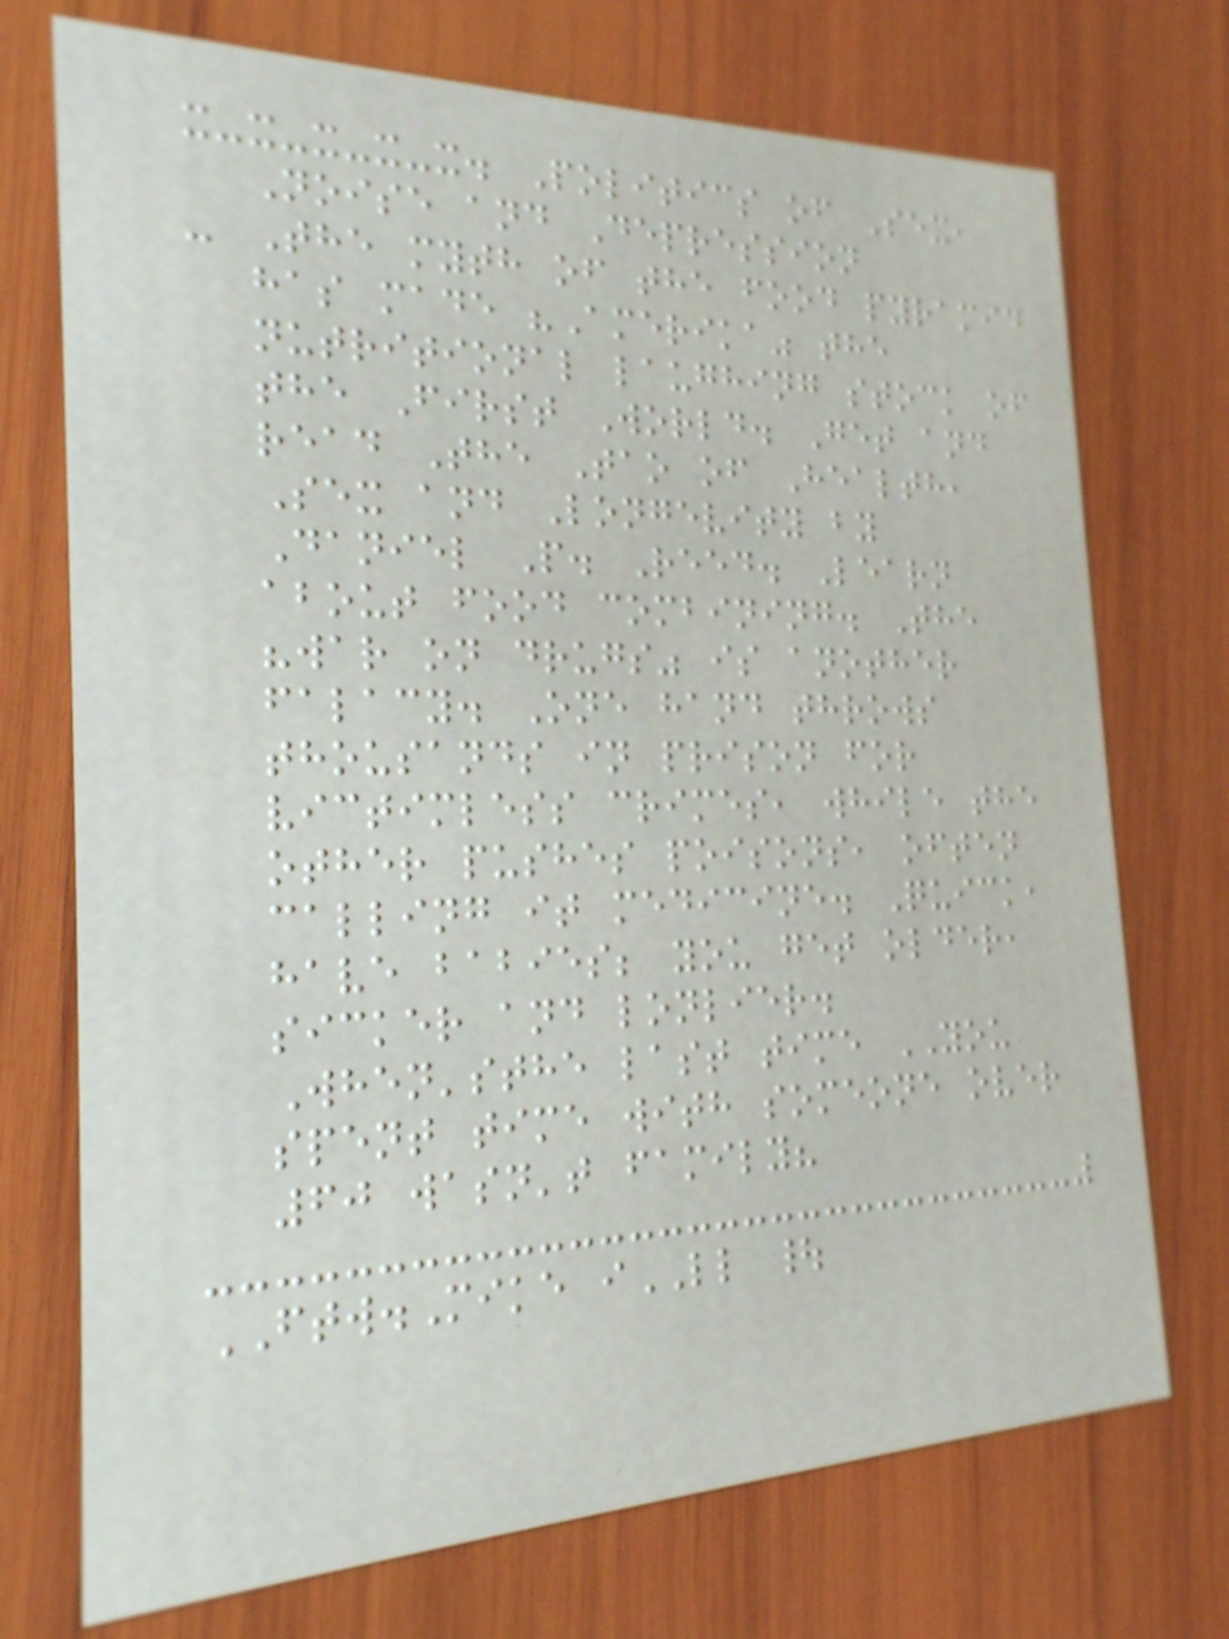x-x-x-x-x. Politics of Sex,
Noise and Depression
- The myth of the food pyramid
has made "Amerika" the
nutritional laughing stock of
the First World. Get and
read The Tao of Health,
Sex and Longevity by
Daniel P. Reed. Learn
about food combining. The
"war on drugs" is another
falacy. One hand throws
thousands in prison for
victimless crimes, while the
other pushes poisons, often
calling it medicine. Quick,
have babies; you get older,
sicker and lonlier.
When'sthe last time YOU
spent time with someone over
60 wasn't family?
FTW.Mike iLL |
